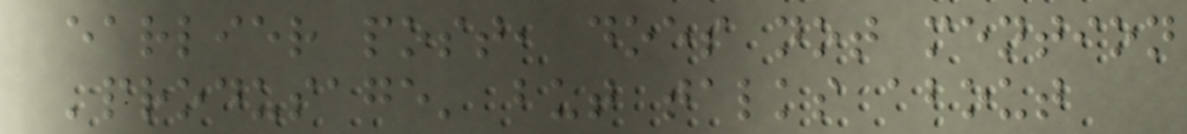earlier post, does not mention
'produsage' but talks about
